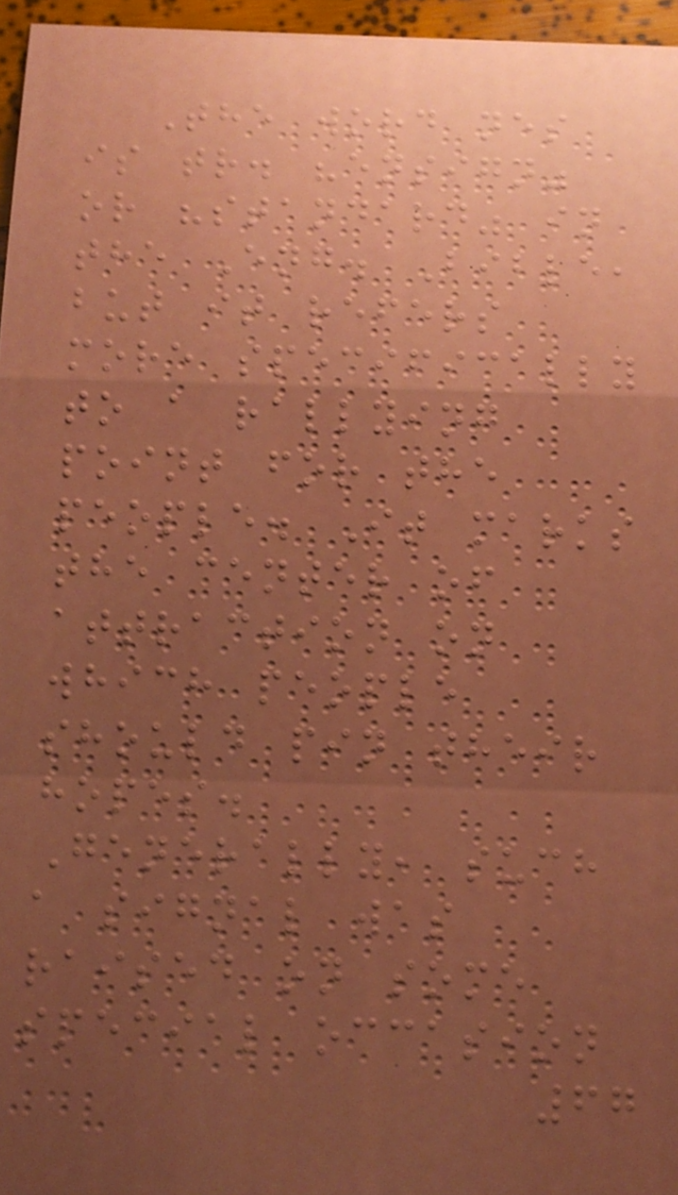The word nes
is tr. "ensign"
or "standard" in
the Eng. Bible,
but it refers
more specifically
to a rallying
point for the
people. It marks
the center of
attraction on
which people
should pin their
hopes.
Generally, such
a signal was
raised on some
special occasion
67
